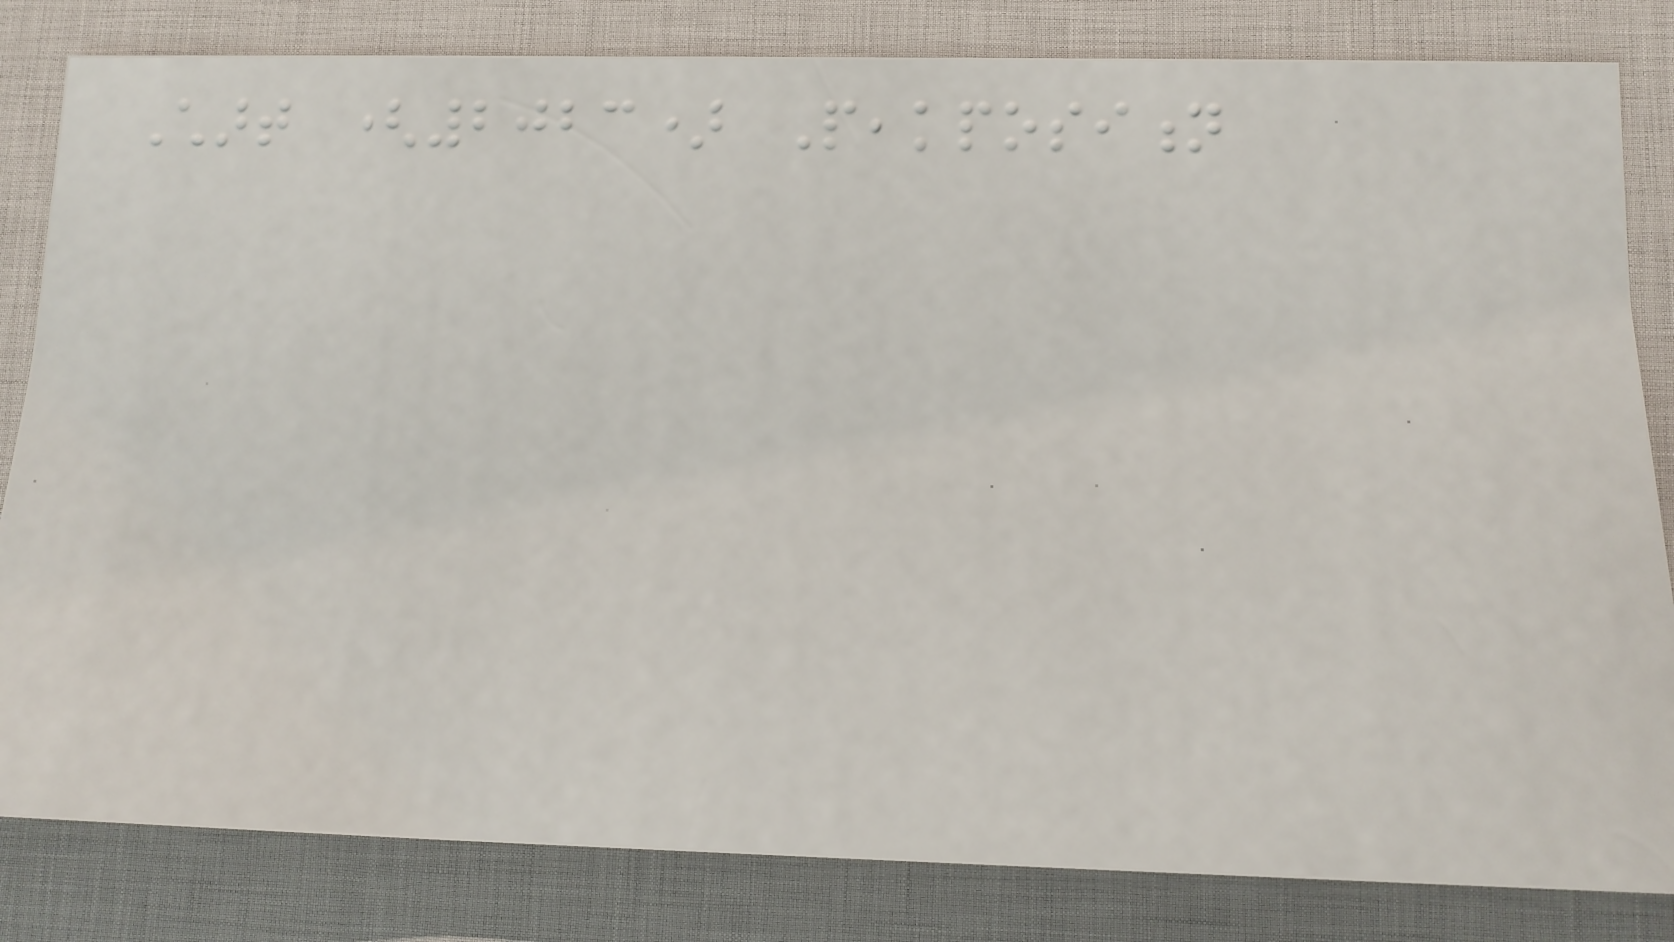Chart (2023) Peakposition
